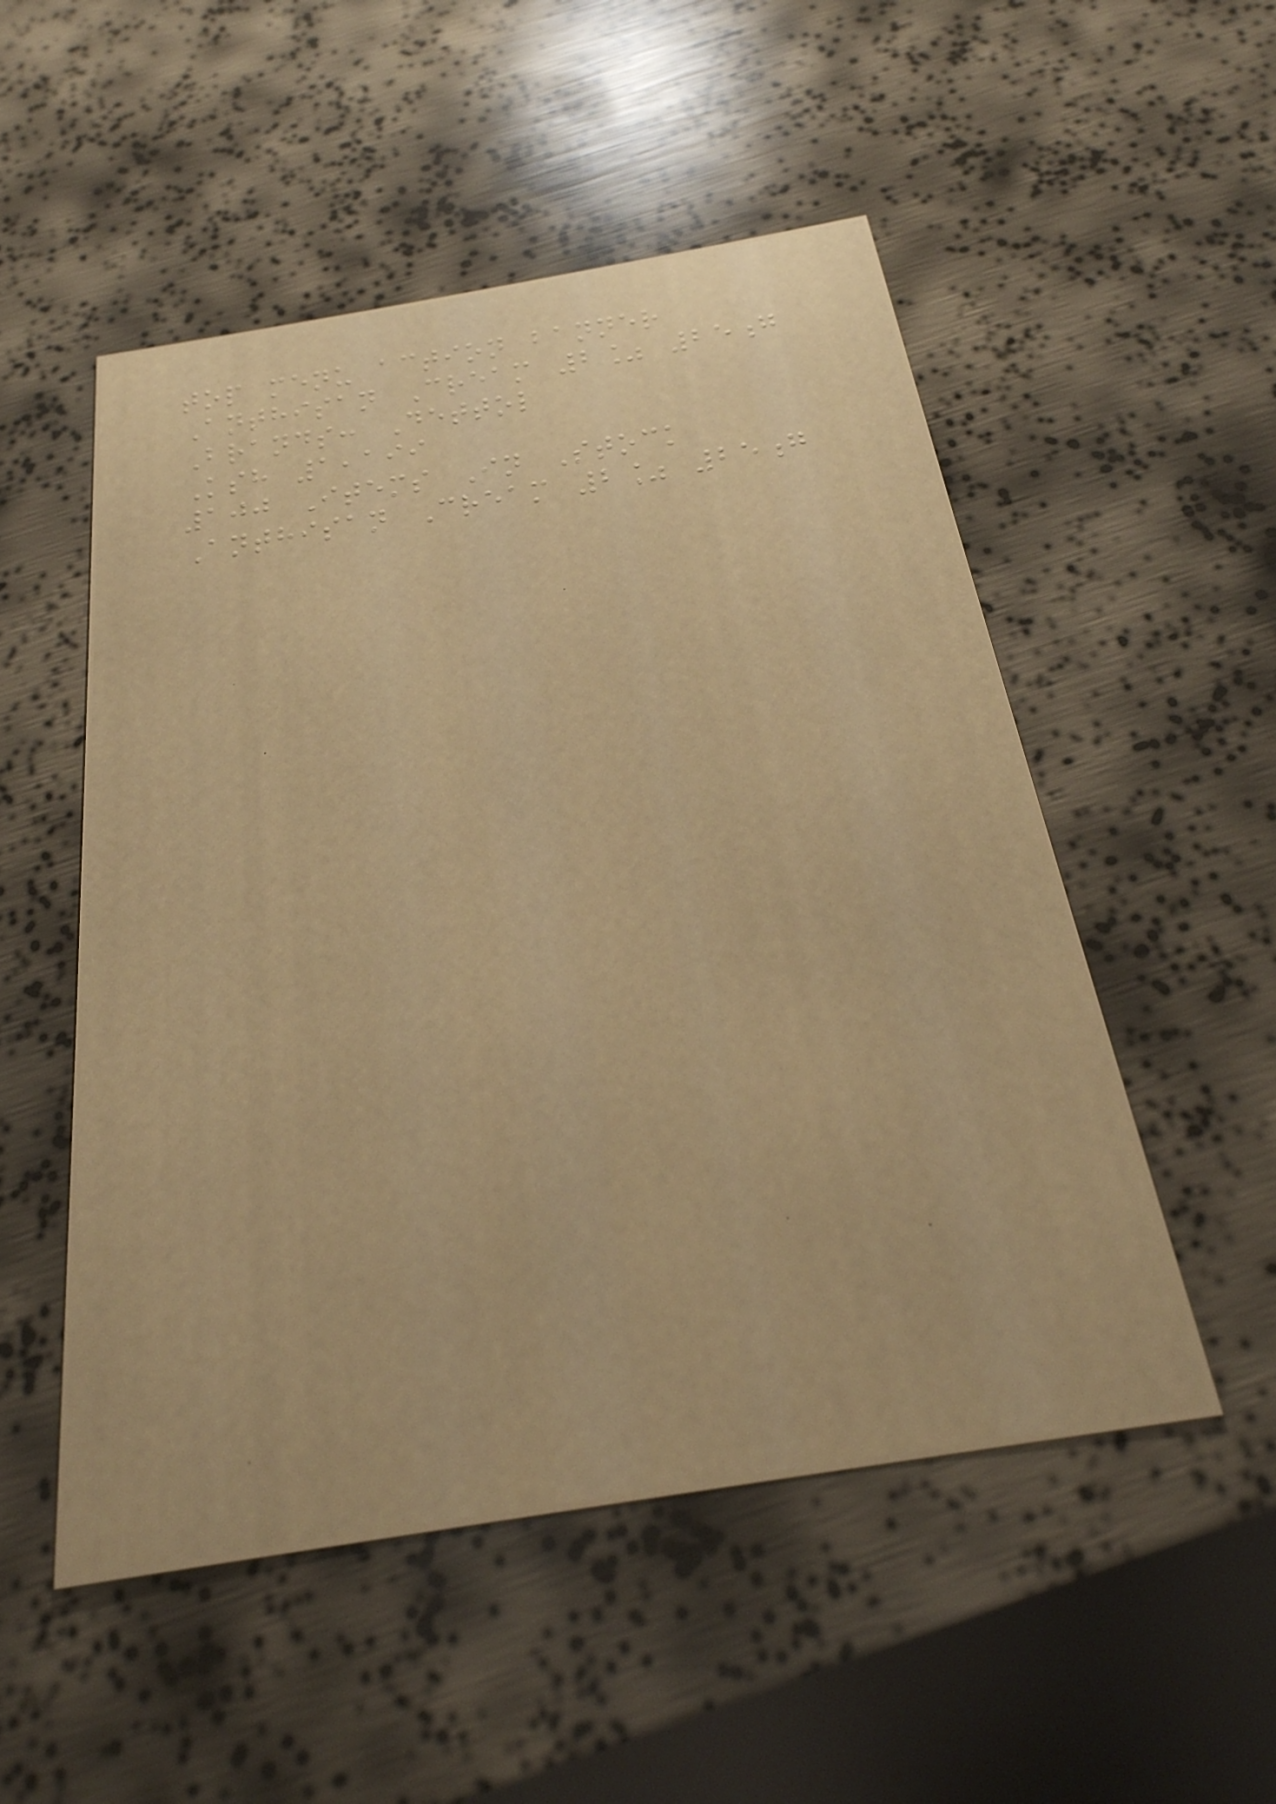top menu action banner
Anthisan Cream 2% 25g
Brands: Dettol
Ksh 1,199
100 Items In Stock
Anthisan Cream 2% 25g
